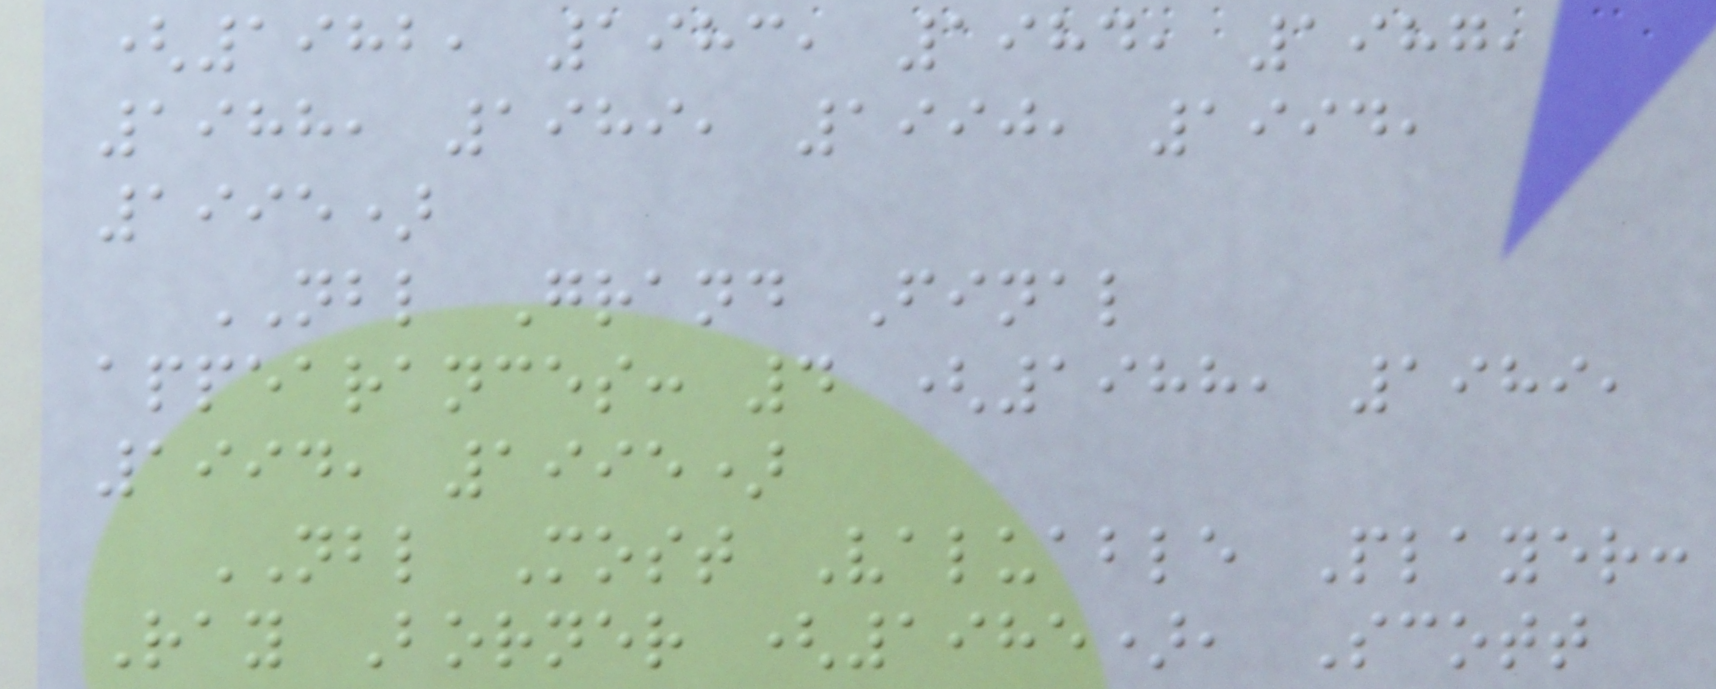(1982, 1983, 1984, 1987,
1988, 1989, 1990, 1994,
1995)
NBL Grand Final
appearances: 4 (1988, 1989,
1994, 1995)
NBL Most Valuable Player:
Ray Borner (1985), Scott
